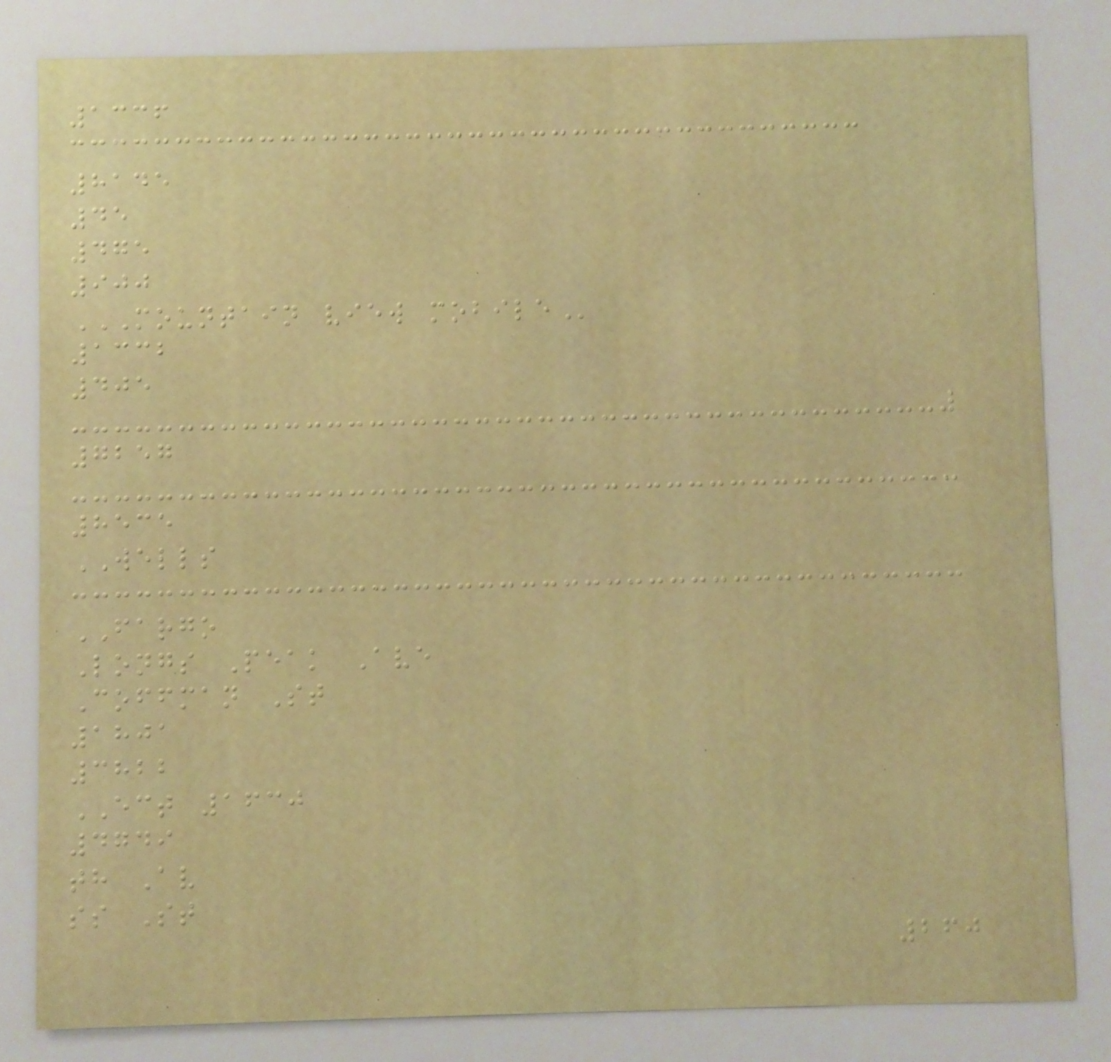1336
8145
45
475
900
MOUNTAIN VIEW MOBILE
1332
405
7257
8535
WELLS
FARGO
Longs Peak Ave
Coffman St
1801
3822
ECT 1630
4749
th Av
ss St
260
